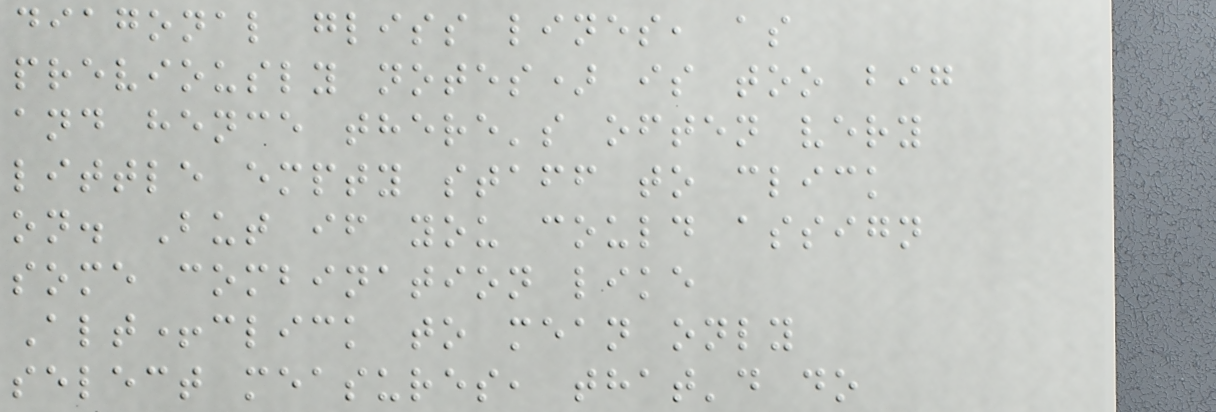diagonal gliss lines, as
previously notes) is too big
and hence there's often very
little empty staff to click
on. But if you could assign
some combination like
Alt+click to mean only
select measures, that'd do
